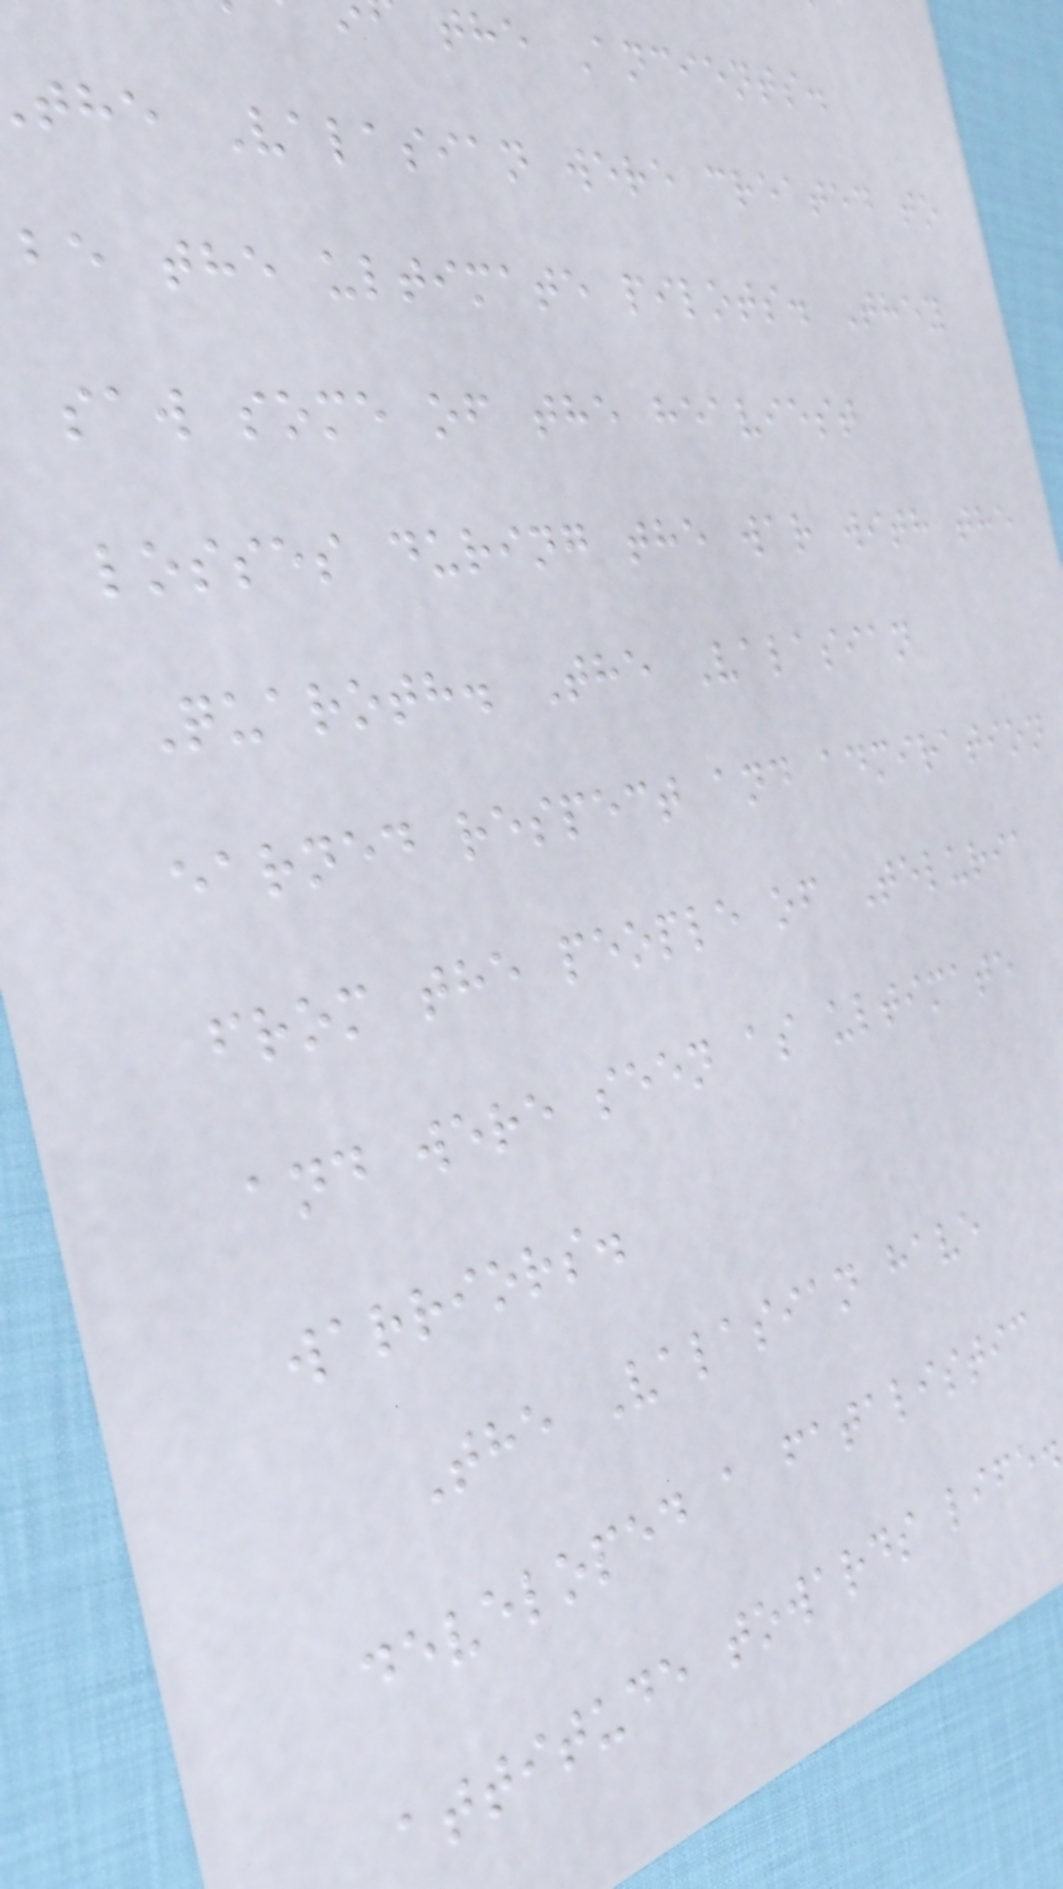the Ancients.
the Valasian were created to
be the ultimate pilots. They
saw some of the heaviest
losses during the war with the
Quaroth. The Valasian
earned respect and admiration
from the people of Teluria
and were seen as ultimate
warriors.
The Valasian have
developed a fatalistic
attitude towards life.
